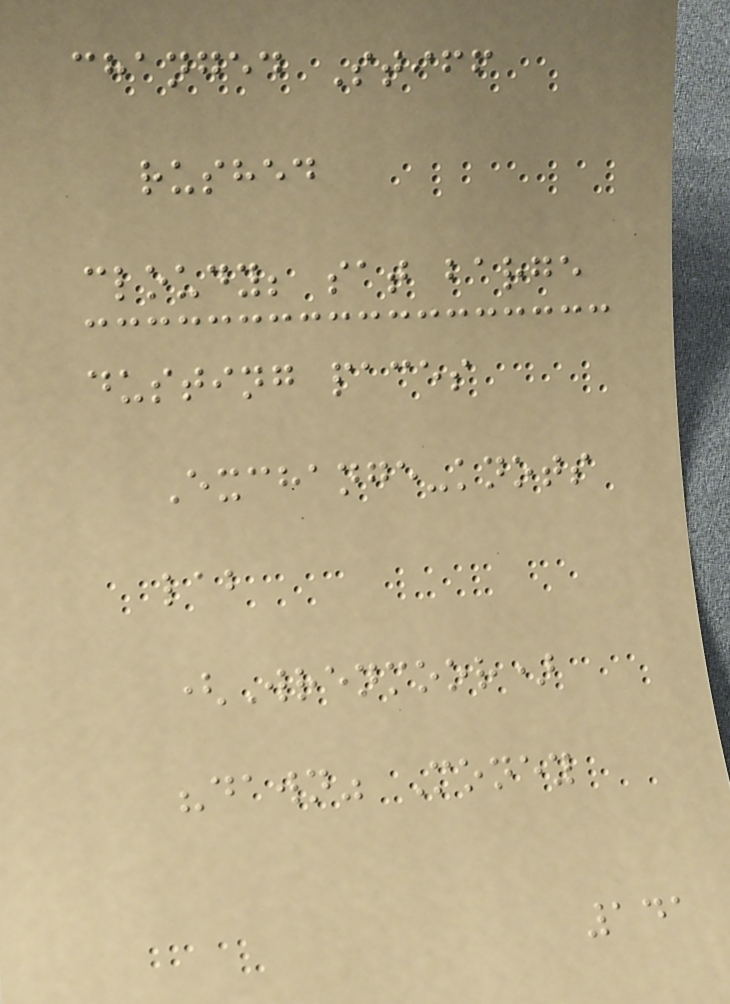changed Stiff
rushed
cloudy; sat barge
dusting paces
Exchange-knots
lab
(Wrenmoor)
"dawn" Money
141
